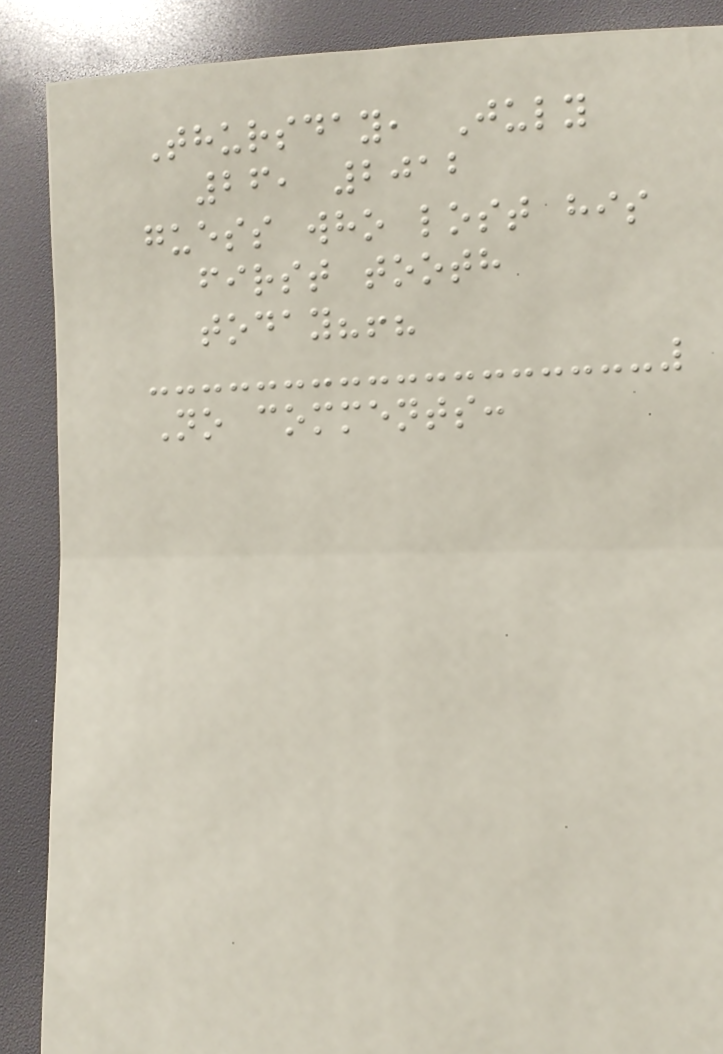Thursday, July
26, 2012
guess who lost his
first tooth
today?!?
No comments:
